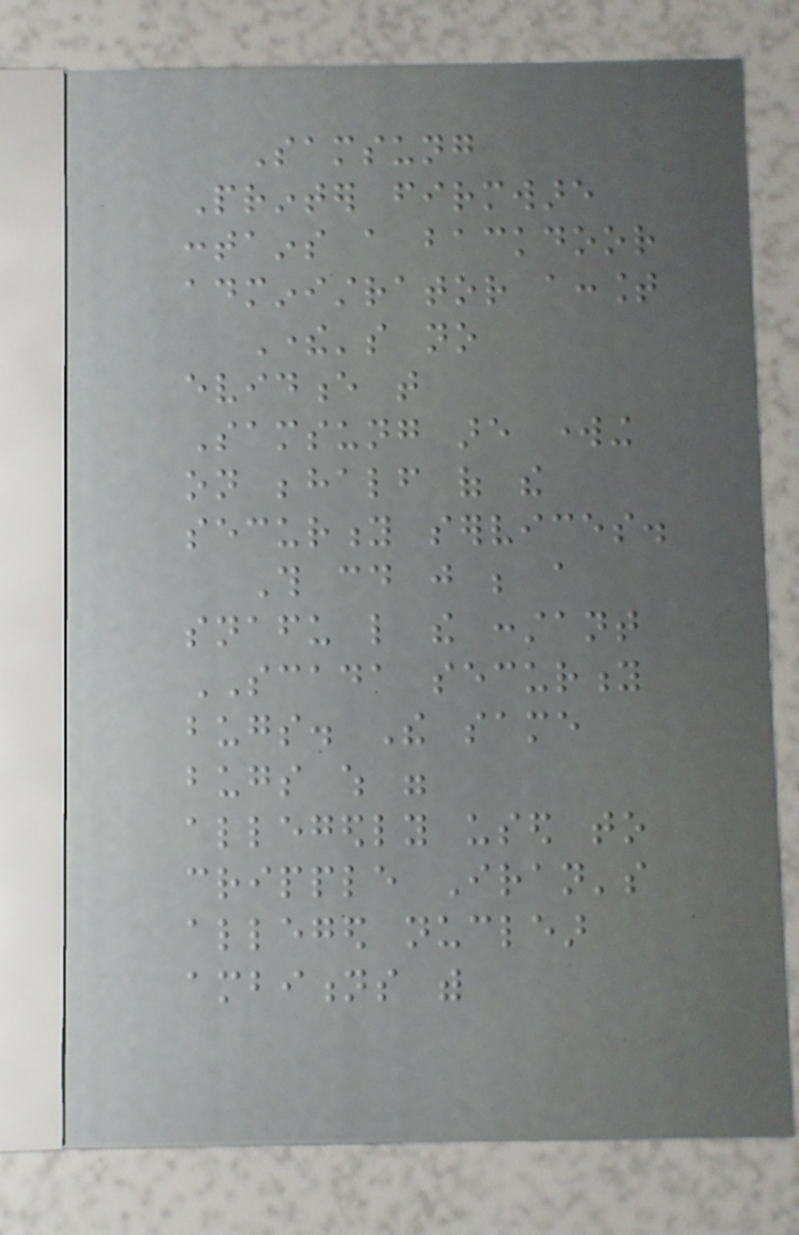Samsung
Printer firmware
contains a backdoor
administrator account
There's no
evidence that
Samsung are working
on behalf of the
security services.
This could just be a
snafu like the constant
SCADA security
bugs. The same
bugs which were
allegedly used to
cripple Iran's
alleged nuclear
ambitions with
